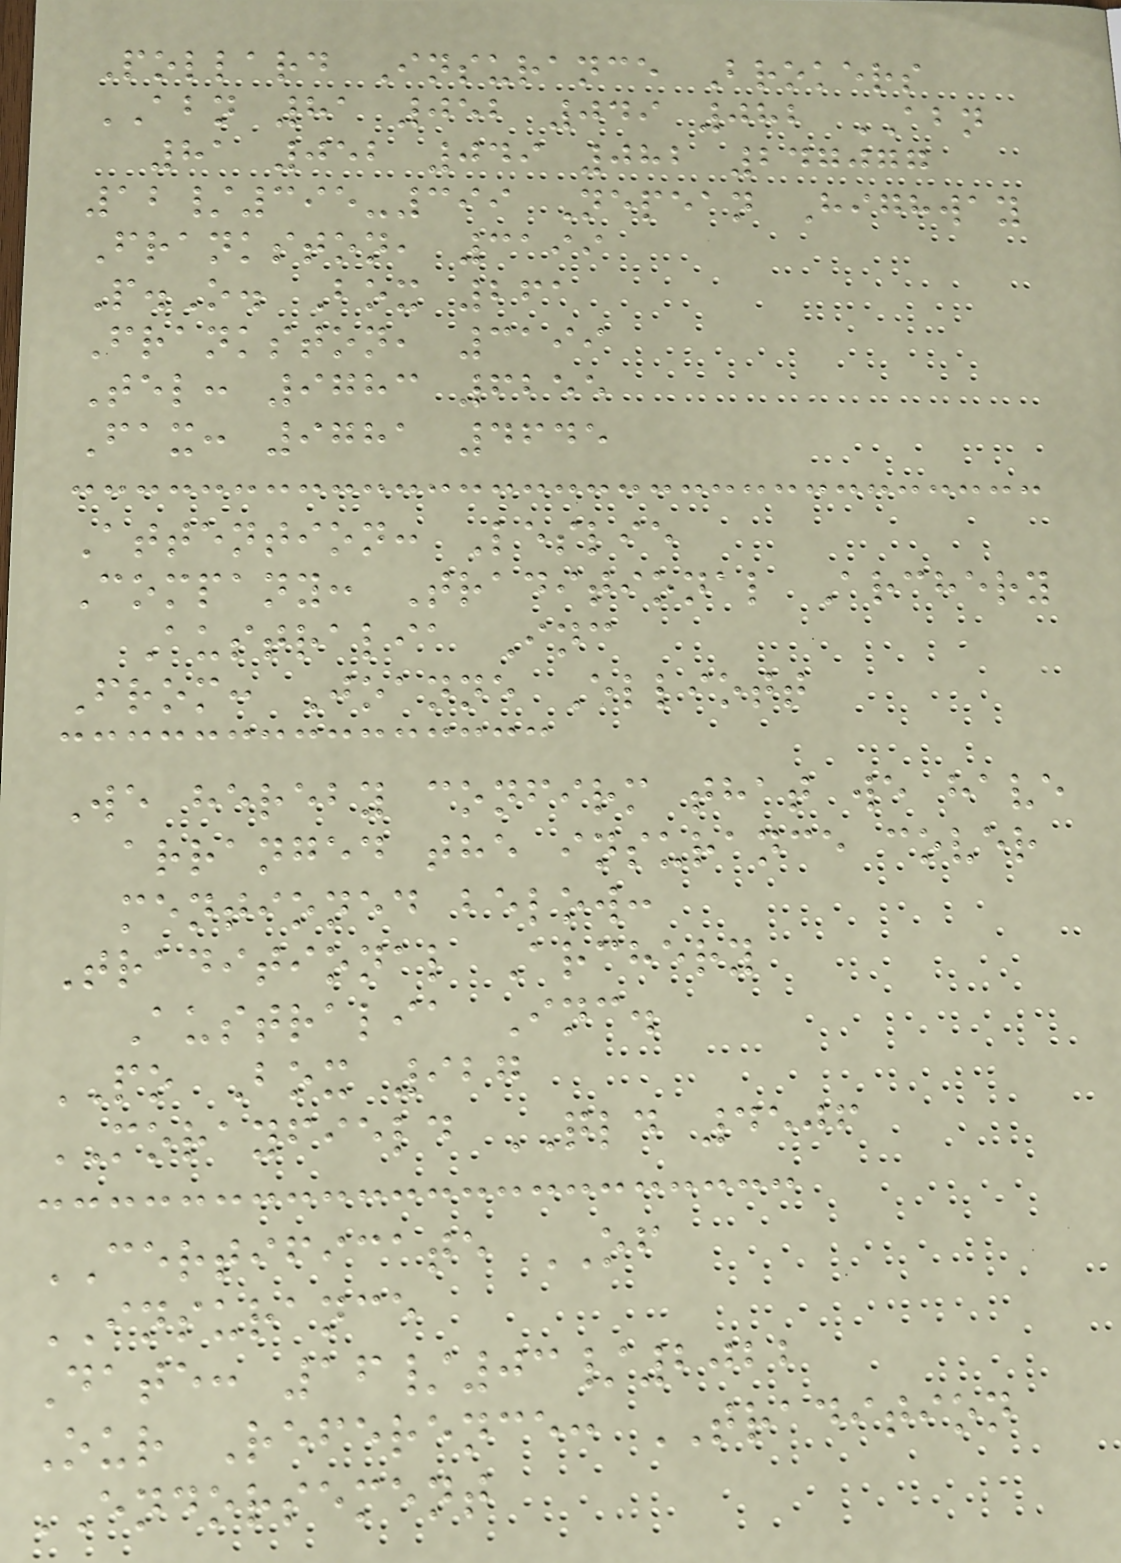Pollard Insurance Brokers
ABN 81 052 049 082 ABN
81 052 049 082 247077
12/395-399 Nepean Highway
Frankston, 3199
P.O. Box 261
Frankston, 3199
Tel: 9783 6255
Fax: 9781 4645
Attention: Leslie
Company: Traditional Archery
Australia Inc
From: Joanne Elliott
We hereby confirm that we have
arranged the insurance cover
mentioned below:
Traditional Archery
Australia Inc.
PO Box 927
MORAYFIELD QLD 4506
CERTIFICATE OF
INSURANCE
Date: 16/03/2022
Our Reference: TRADITION
ENDORSEMENT
